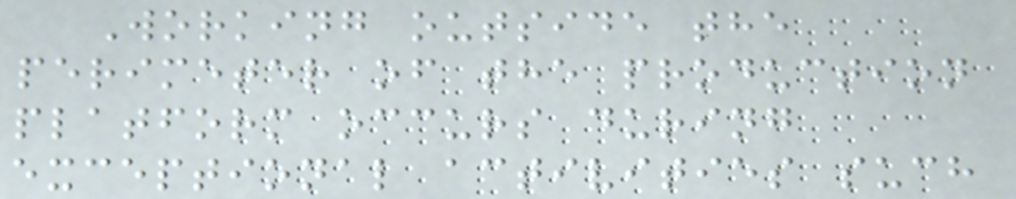Working outside the
perimeter of the production
platform occurs during
exceptional activities such
